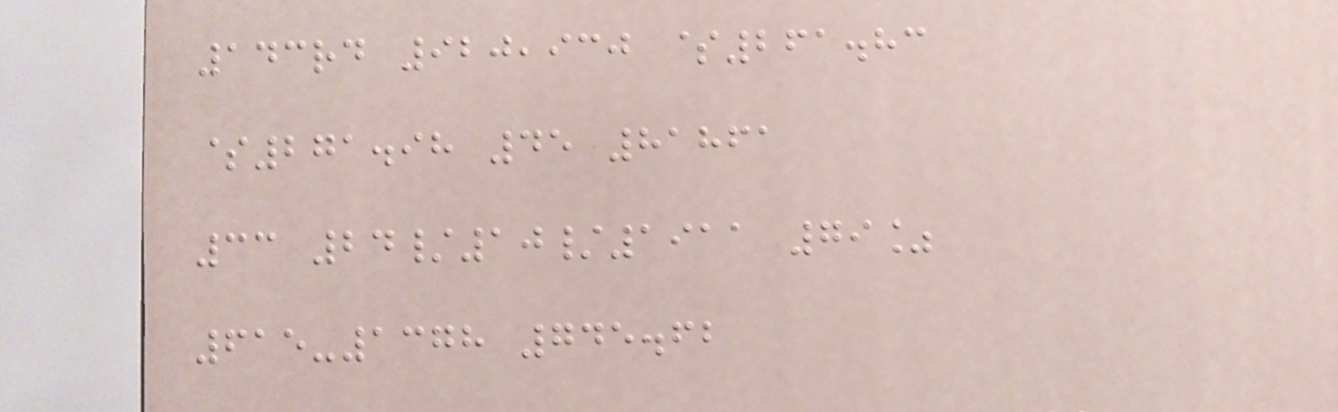143rd 920,930 $261.83
$271.98 45 81861
33 24/10/1911 79%
615-1378 745.62
